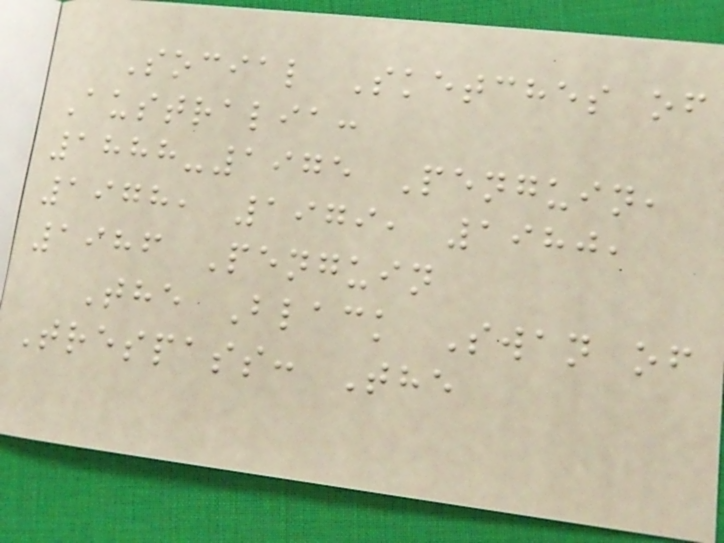Social Sketches of
Australia:
1888-1975 Penguin,
1978, 1979, 1980,
1986 Penguin
The Black Swan of
Trespass: The
